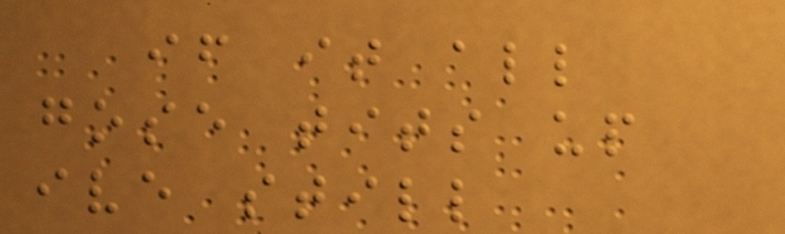if it all
gose tits up
ive still
